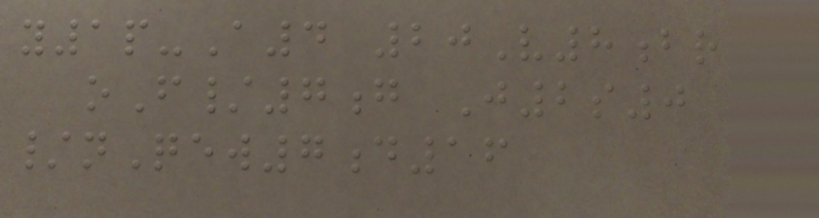y1p-A4 20V8br
oF/7g J2s0
/nQew7d16
